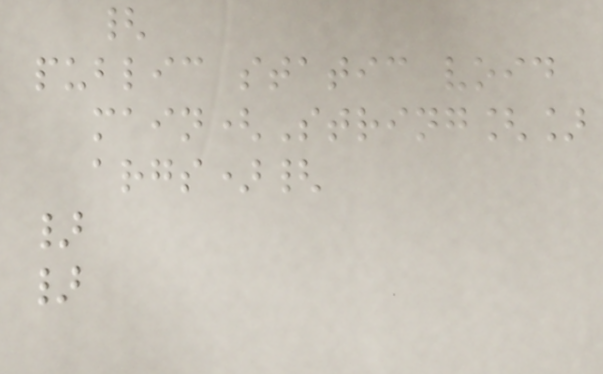{
public static void
main(String[]
args){
}
}
